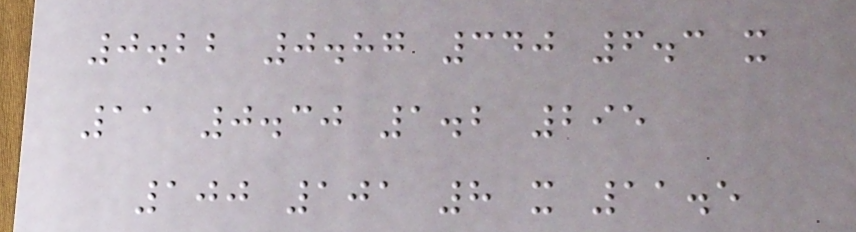0.22 0.87 340 6.3 x
11 0.30 1.2 295
100 101 8 x 11.5
